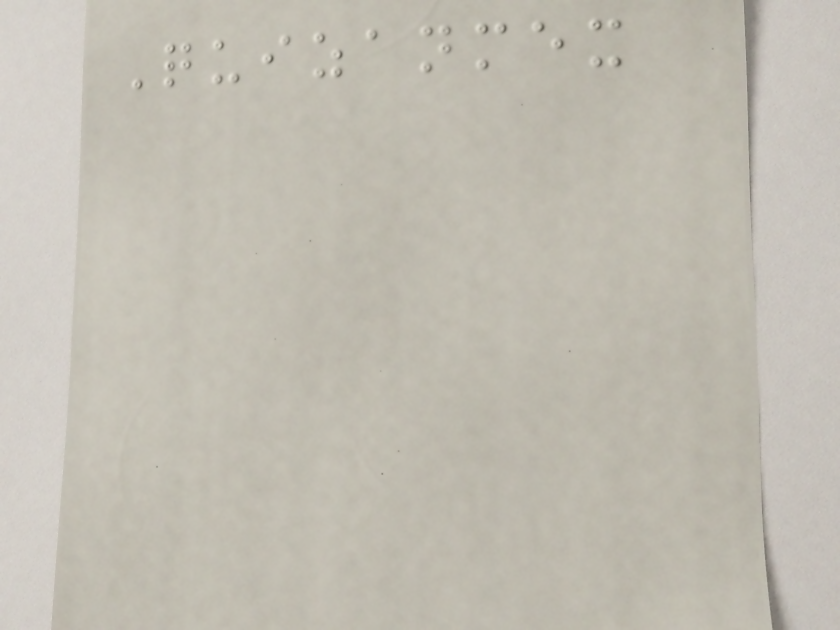Quizanmex
